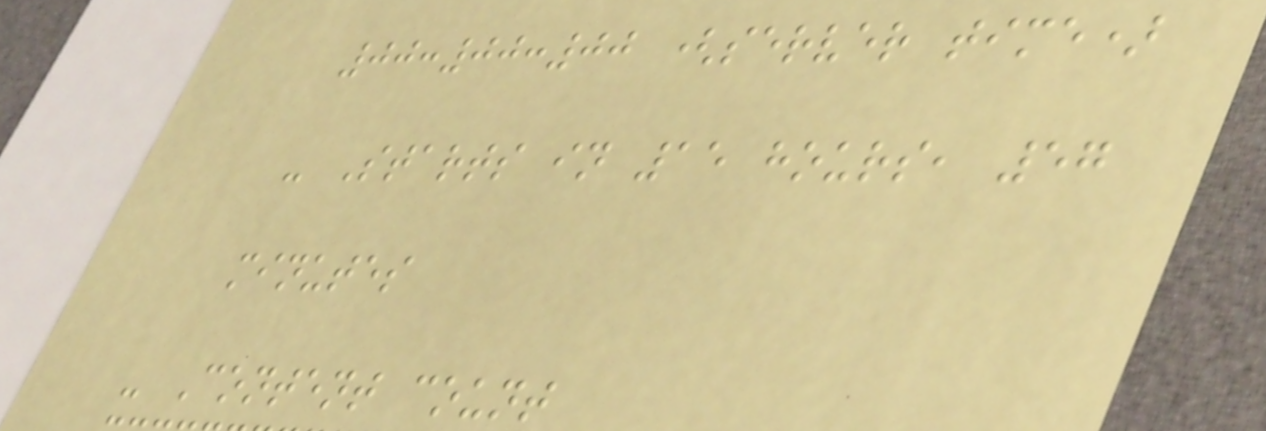00:00:00 (server time)
- Starts in 15 hours, 57
minutes
- Content count
